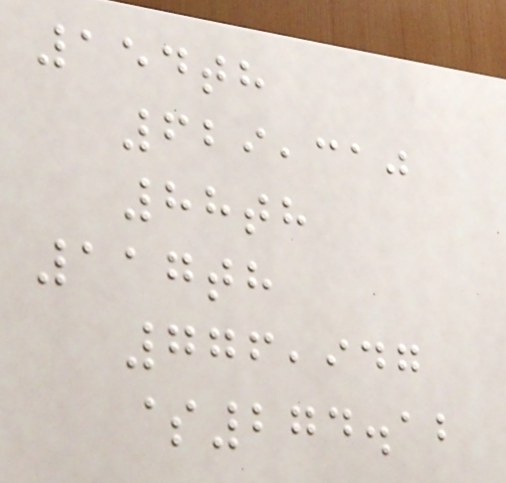154th
629,310
88th
117th
776,947
$274.12
